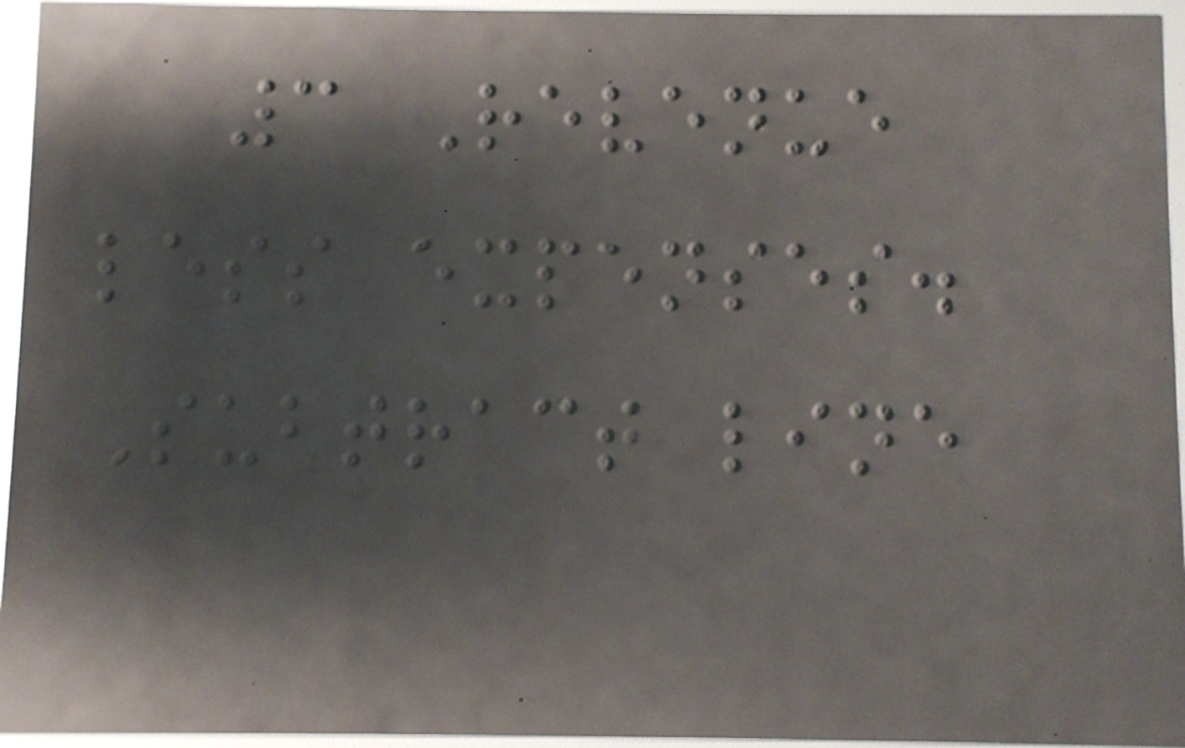3 Revenue
less expenses.
Subtract line
